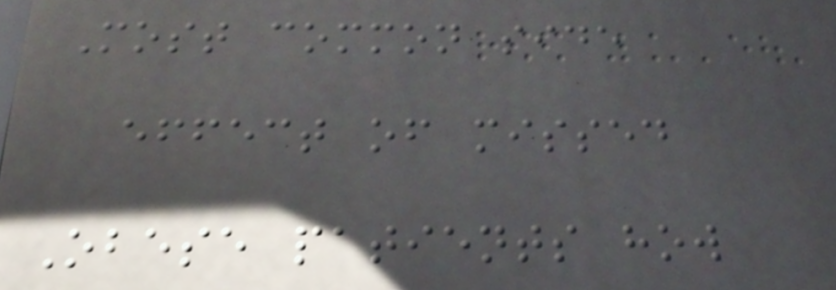Most common side
effect of missed
Obese patients how
